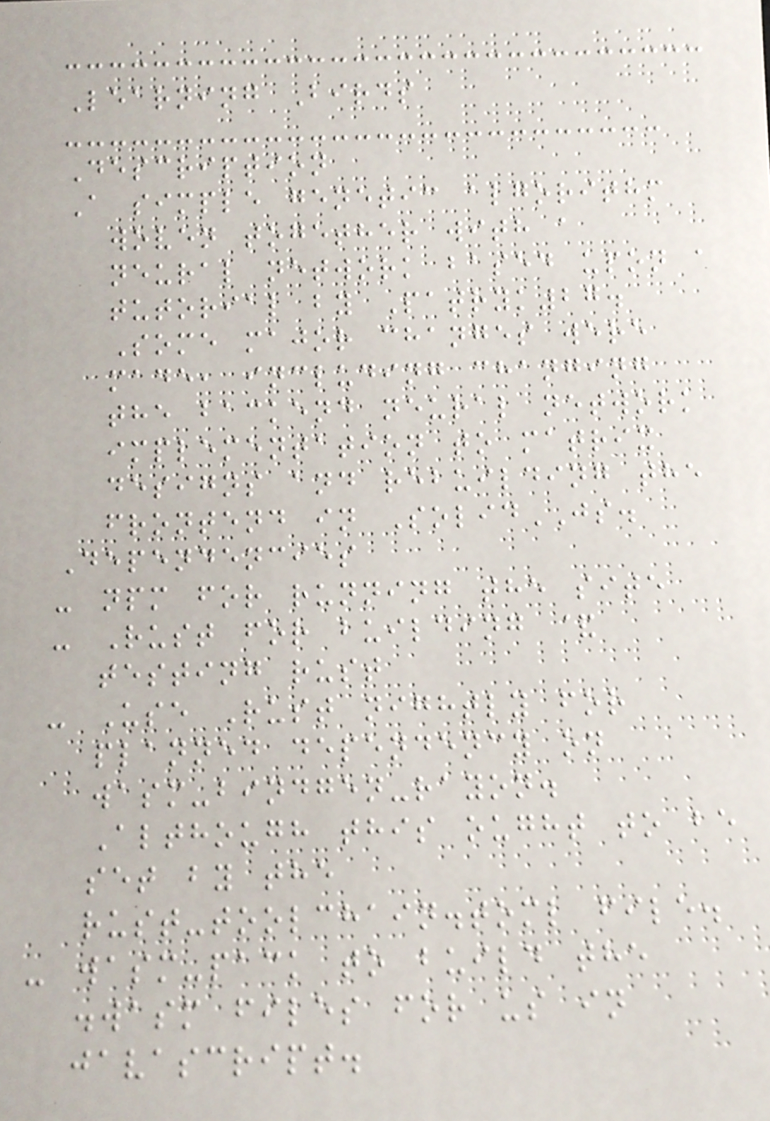Learning Birds
Description
A simple genetic algorithm
woven together with a
neural network based upon a
tutorial by Patryk27.
Some major changes were
made, including changing
the backend neural network
implementation to matrix
designs and rebuilding the
frontend in SolidJS.
Dependencies
- npm for running the site
- Rust for building &
testing rust
- Use Rust nightly for
planned dependency on
wasm-bindgen-rayon.
Although this ought to be
set by the
rust-toolchain.toml file.
- wasm-pack to build the
.wasm files for us in
javascript.
